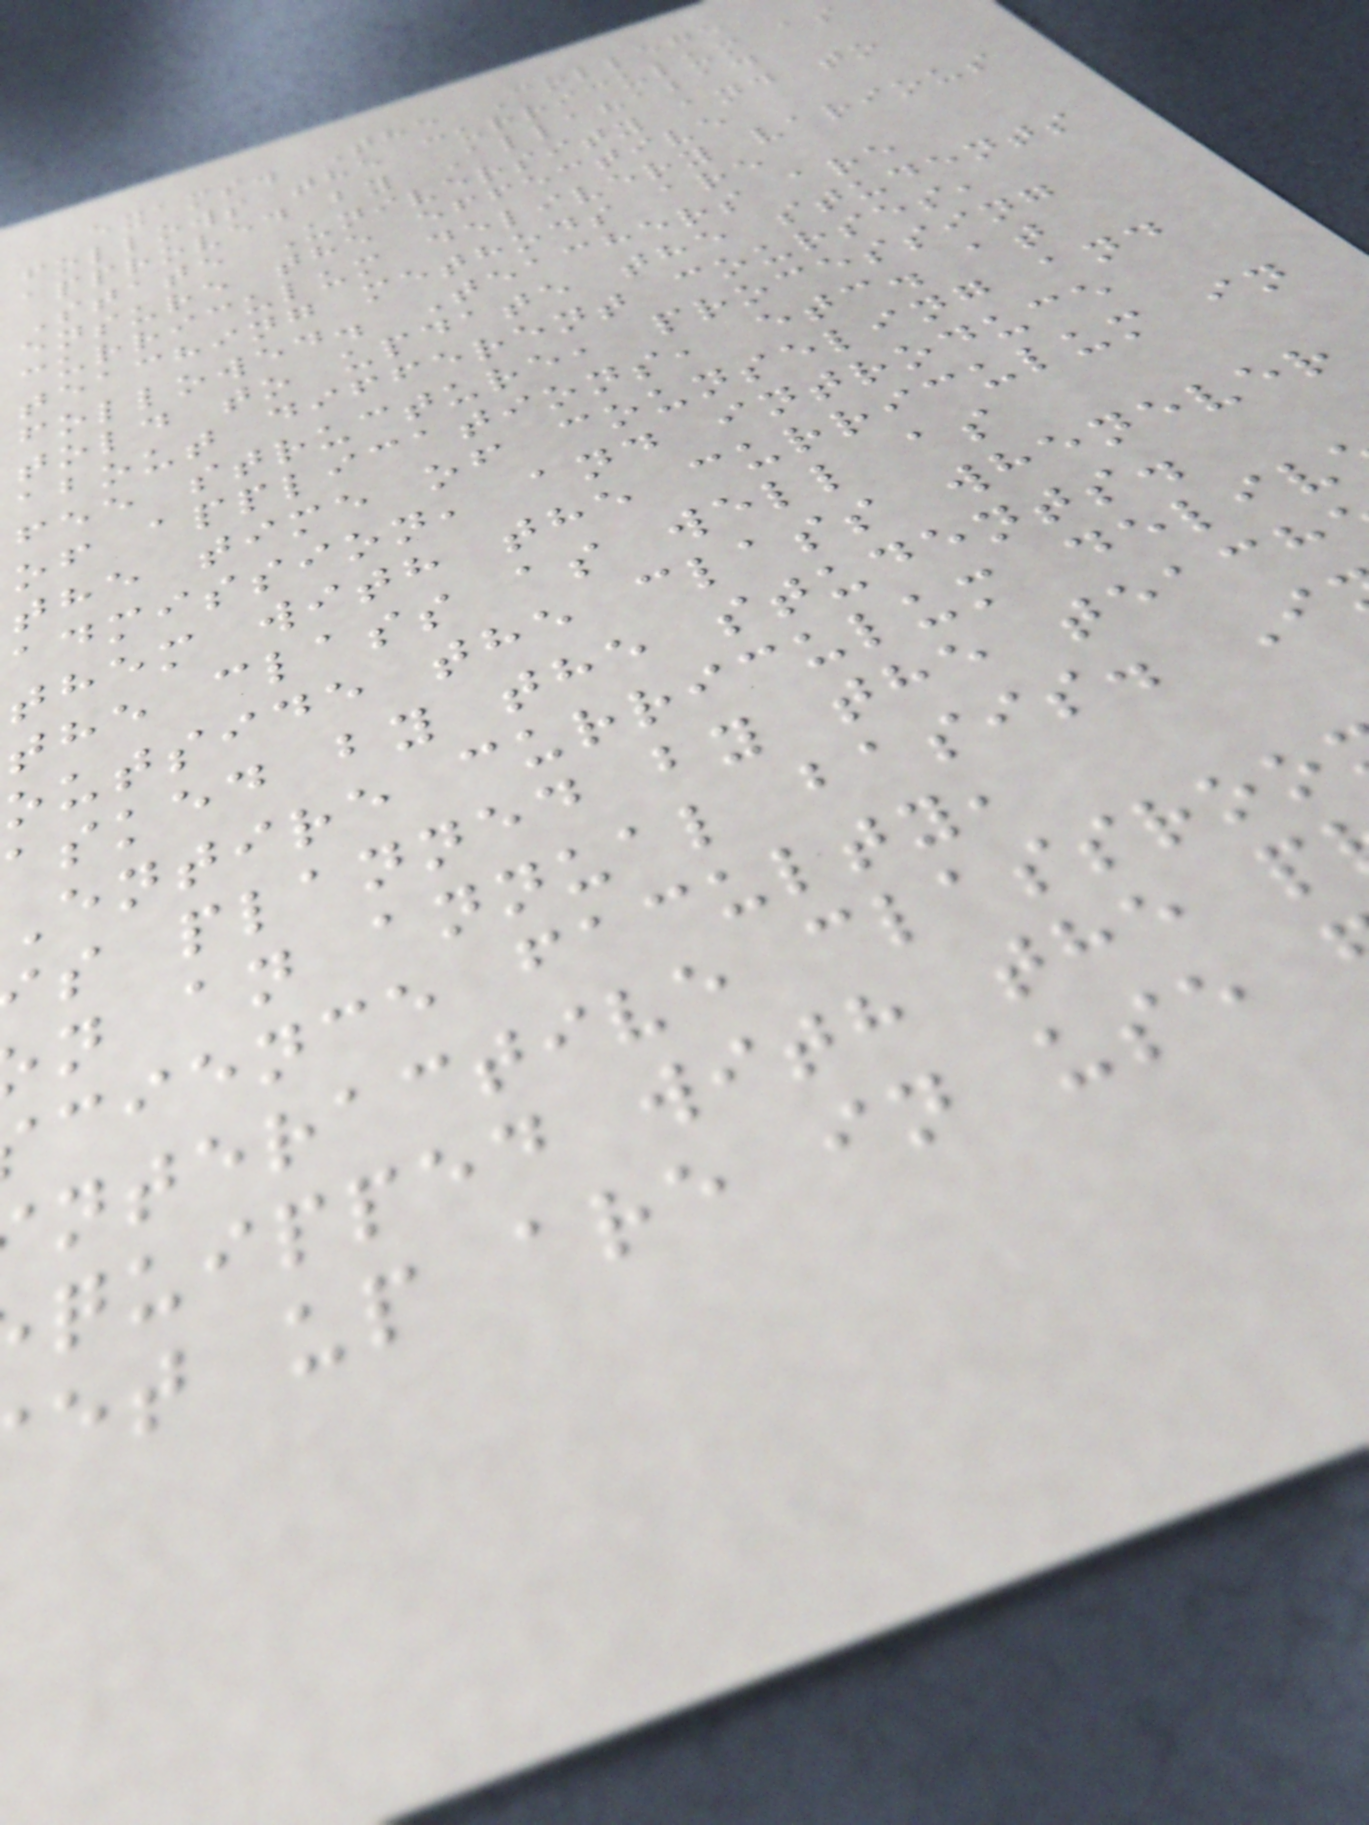exams. The College
follows the curriculum as
approved by Allahabad
State University and to
ensure the effective
curriculum delivery various
teaching methods are
followed. Teachers are
told to update the students
about different courses,
fee structure, processing
of applications, etc. at
the time of counseling and
admission, and introduce
them with the curriculum in
the class as well as
outside the class whenever
asked by the students.
Entire curriculum deliv
s planned by the teach
n an annual basis. I
cience faculty,
nteractive classroo
quipped with the p
et up are in use
